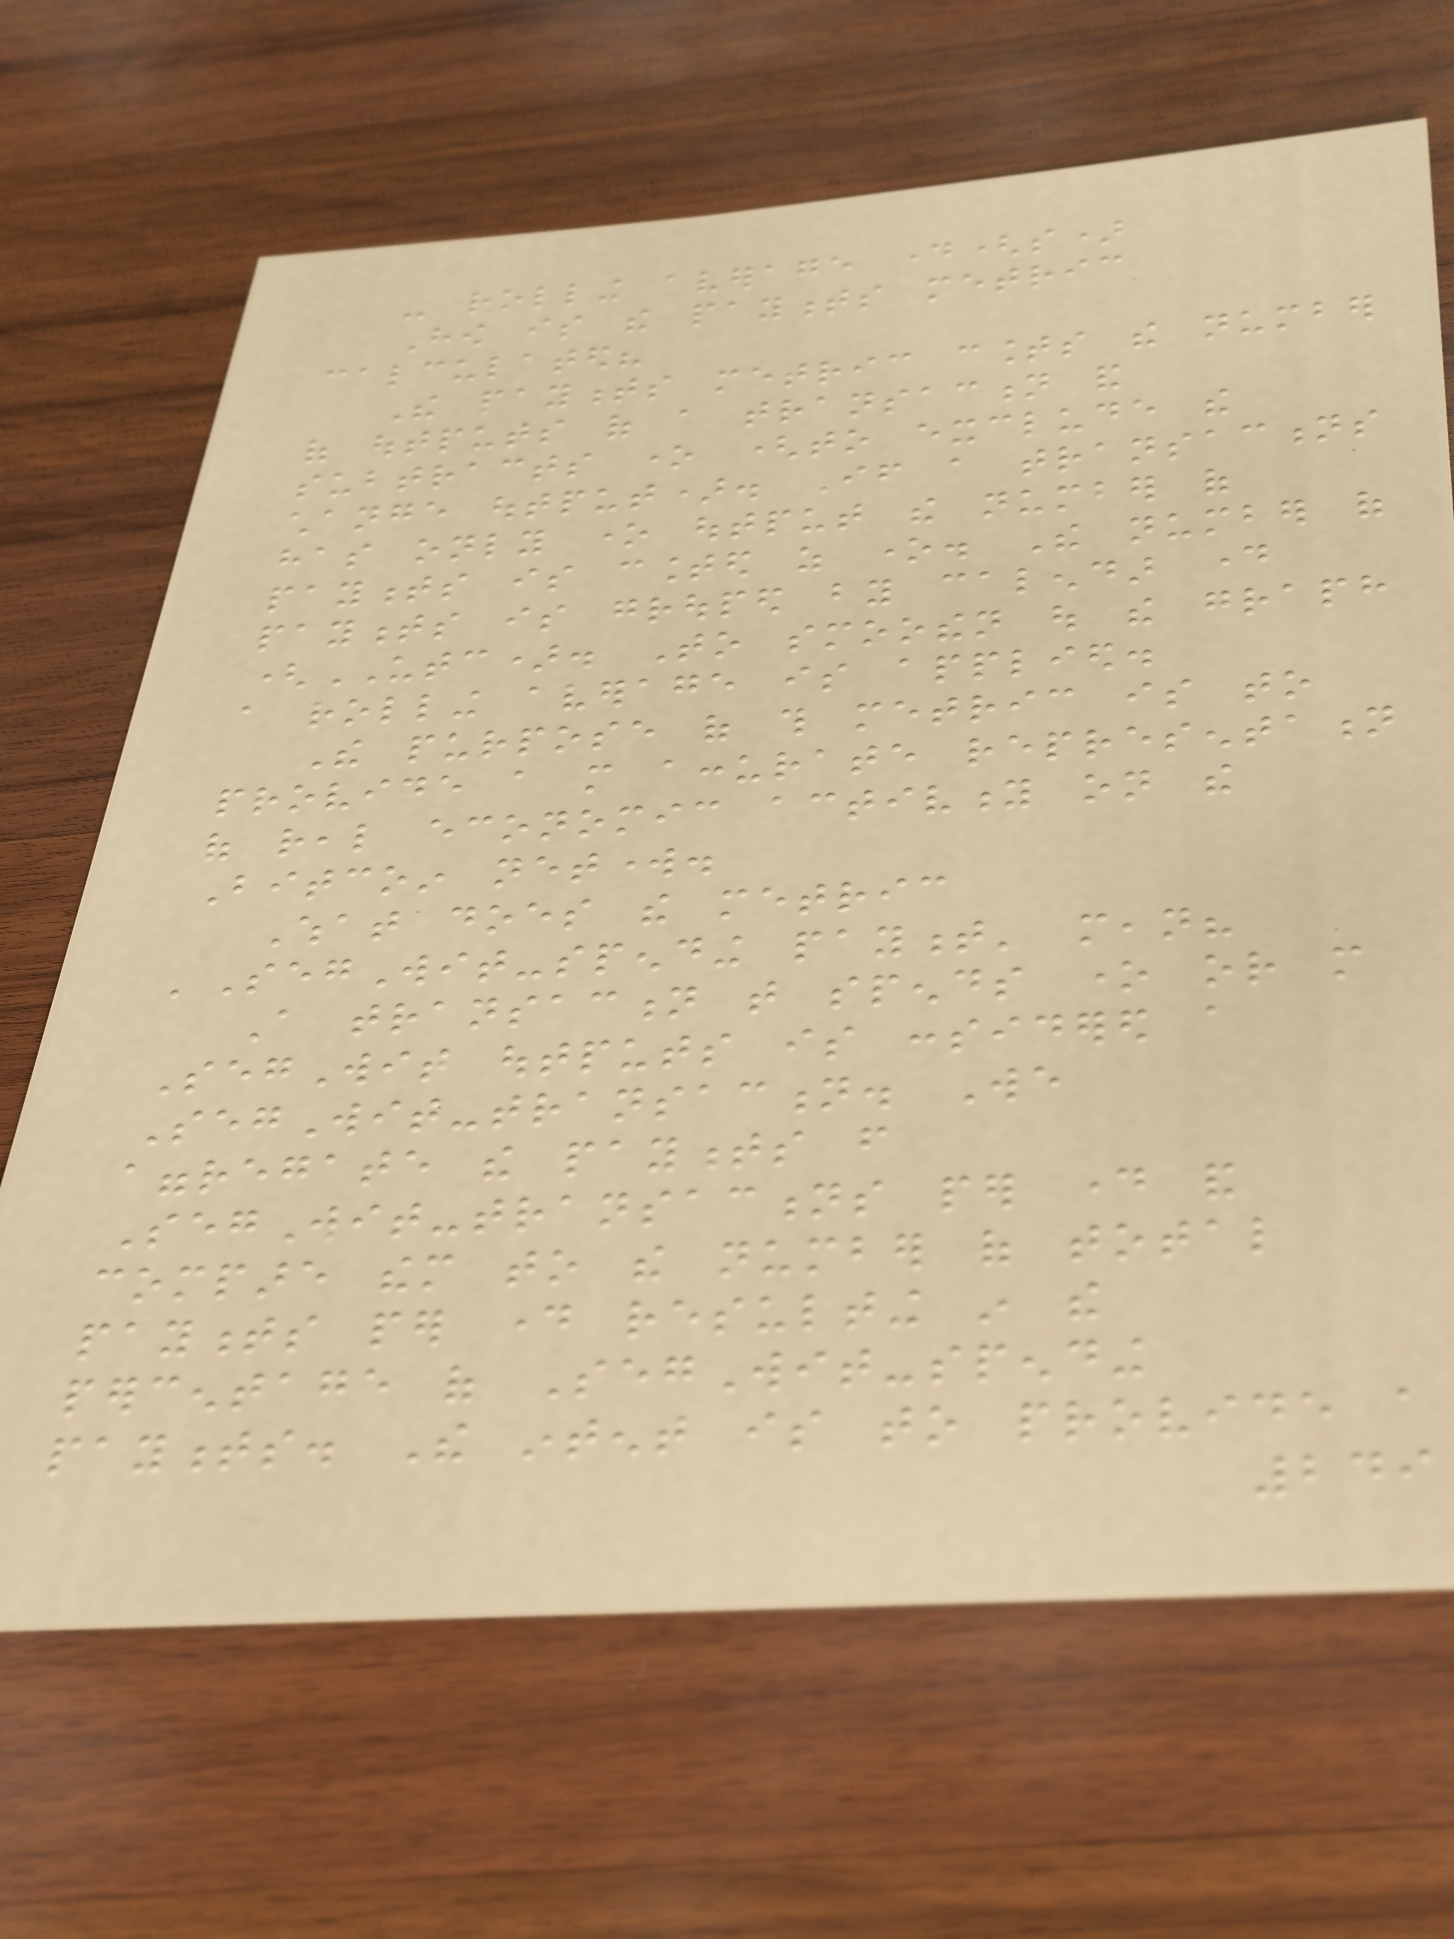- rolling average day(s)
How is the payments metric
calculated?
The payments metric counts the number
of outputs of a transaction and
subtracts one (to exclude the
change output). If a transactions
has only one output the number of
payments is counted as one. The number of
payments is grouped by calendar day
(UTC). To smoothen out the graph
a rolling average is applied.
The purpose of this metric is to
provide a more accurate representation
of real economic activity on the
Bitcoin network.
What does the metric
'SegWit-spending payment' mean?
A transaction that spends one or more
SegWit outputs is considered a
SegWit-transaction. We
aggregate the payments from
SegWit-transactions per day and
compare them to the number of total
payments per day resulting in the
percentage of SegWit-spending
payments. The intent is to provide a
249
